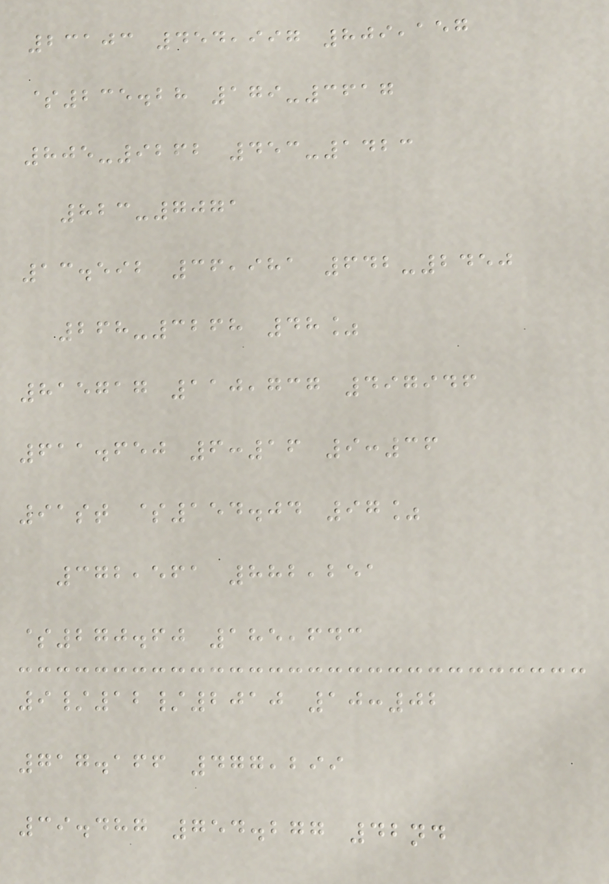23103 454,997 809,157
$235.28 179-3617
805-9262 453-1423
823-7071
13.592 36,981 642-2450
268-3268 48%
815717 110,737 497946
611.650 6:16 9:36
91st $154.04 97%
372,561 882,251
$270.60 185,643
9/12/2010 10:02
717.166 477,299
39.487 754.277 42nd
